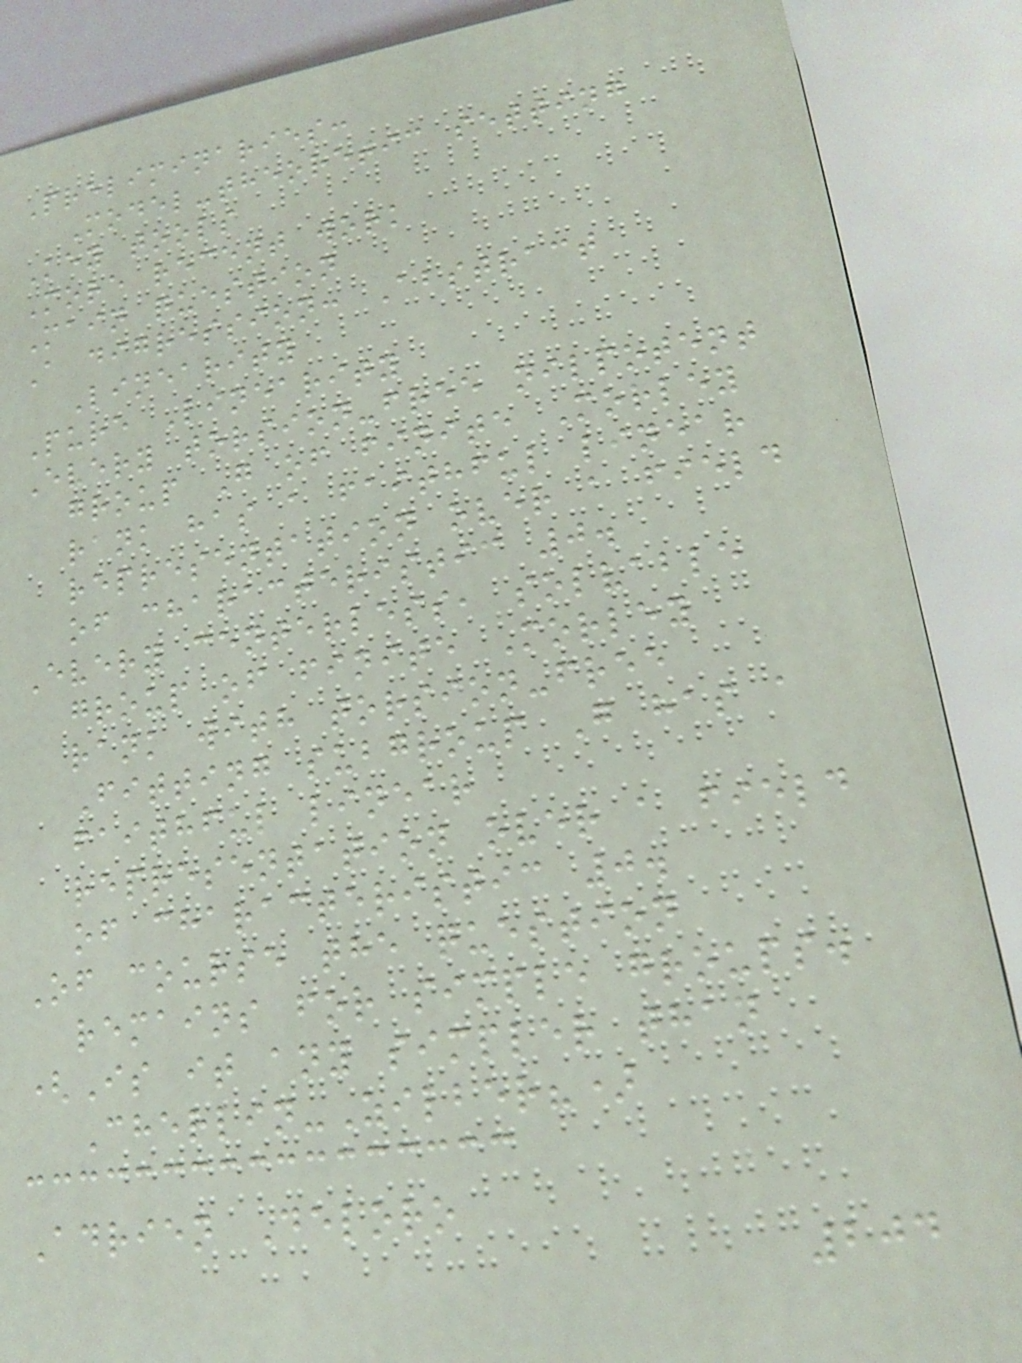Preliminaries:
Model-theoretic setting
Key tools
More recent work
Main question
A digression: Abstract
Linearity
Pure Linearity
Every torsion-free nilpotent
group G of finite Morley
rank has a faithful linear
representation over a field
of characteristic 0.
Every centerless, solvable
group of finite Morley
rank with torsion-free
Fitting subgroup G has a
faithful linear
representation over a field
of characteristic 0.
Of course the question
remains for simple groups.
(Is it any simpler than
Cherlin-Zilber?)
Adrien Deloro
204
